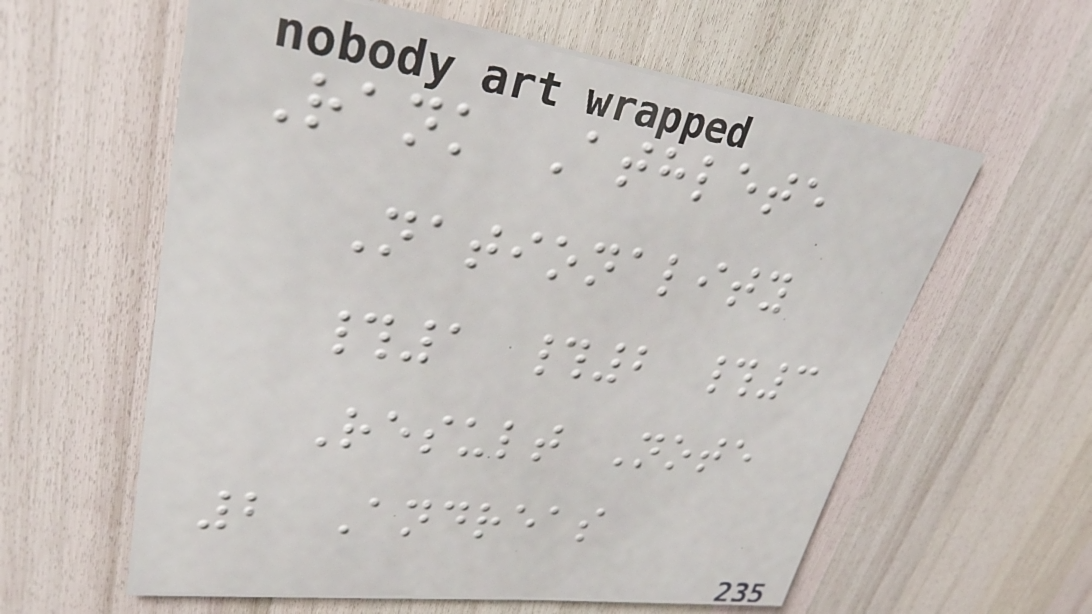Rank Athlete
Nationality
#1 #2 #3
Result Note
2 Andreas
